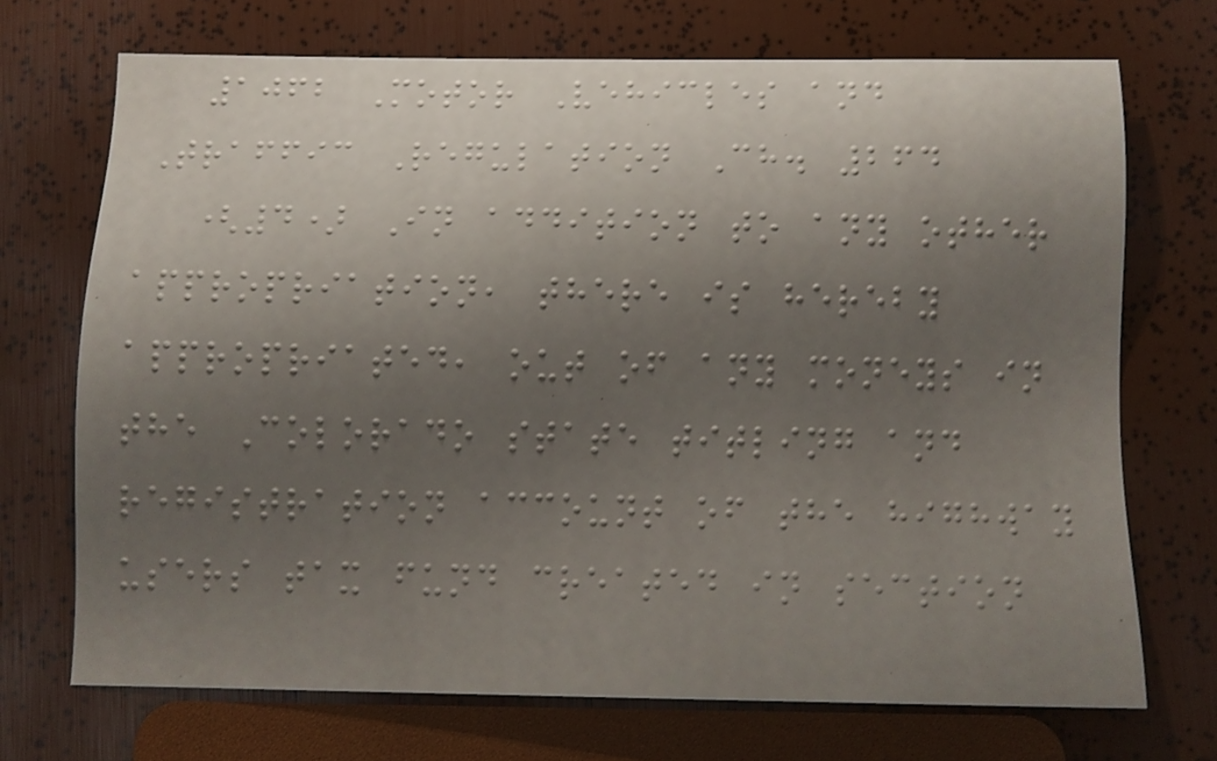1062 Motor Vehicles and
Traffic Regulation Ch. 264
(4) In addition to any other
appropriation, there is hereby
appropriated, out of any moneys in
the Colorado state titling and
registration account of the highway
users tax fund created in section
